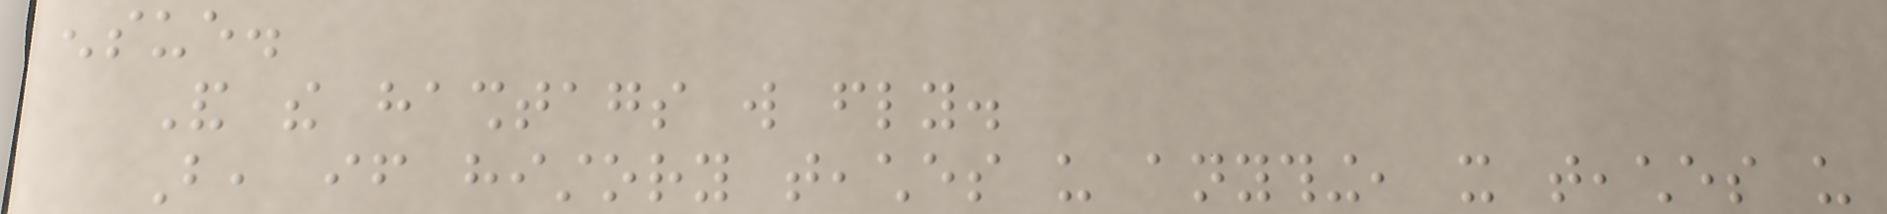ensue.
And the hashtags will fly.
But, if history teaches us anything, it teaches us
